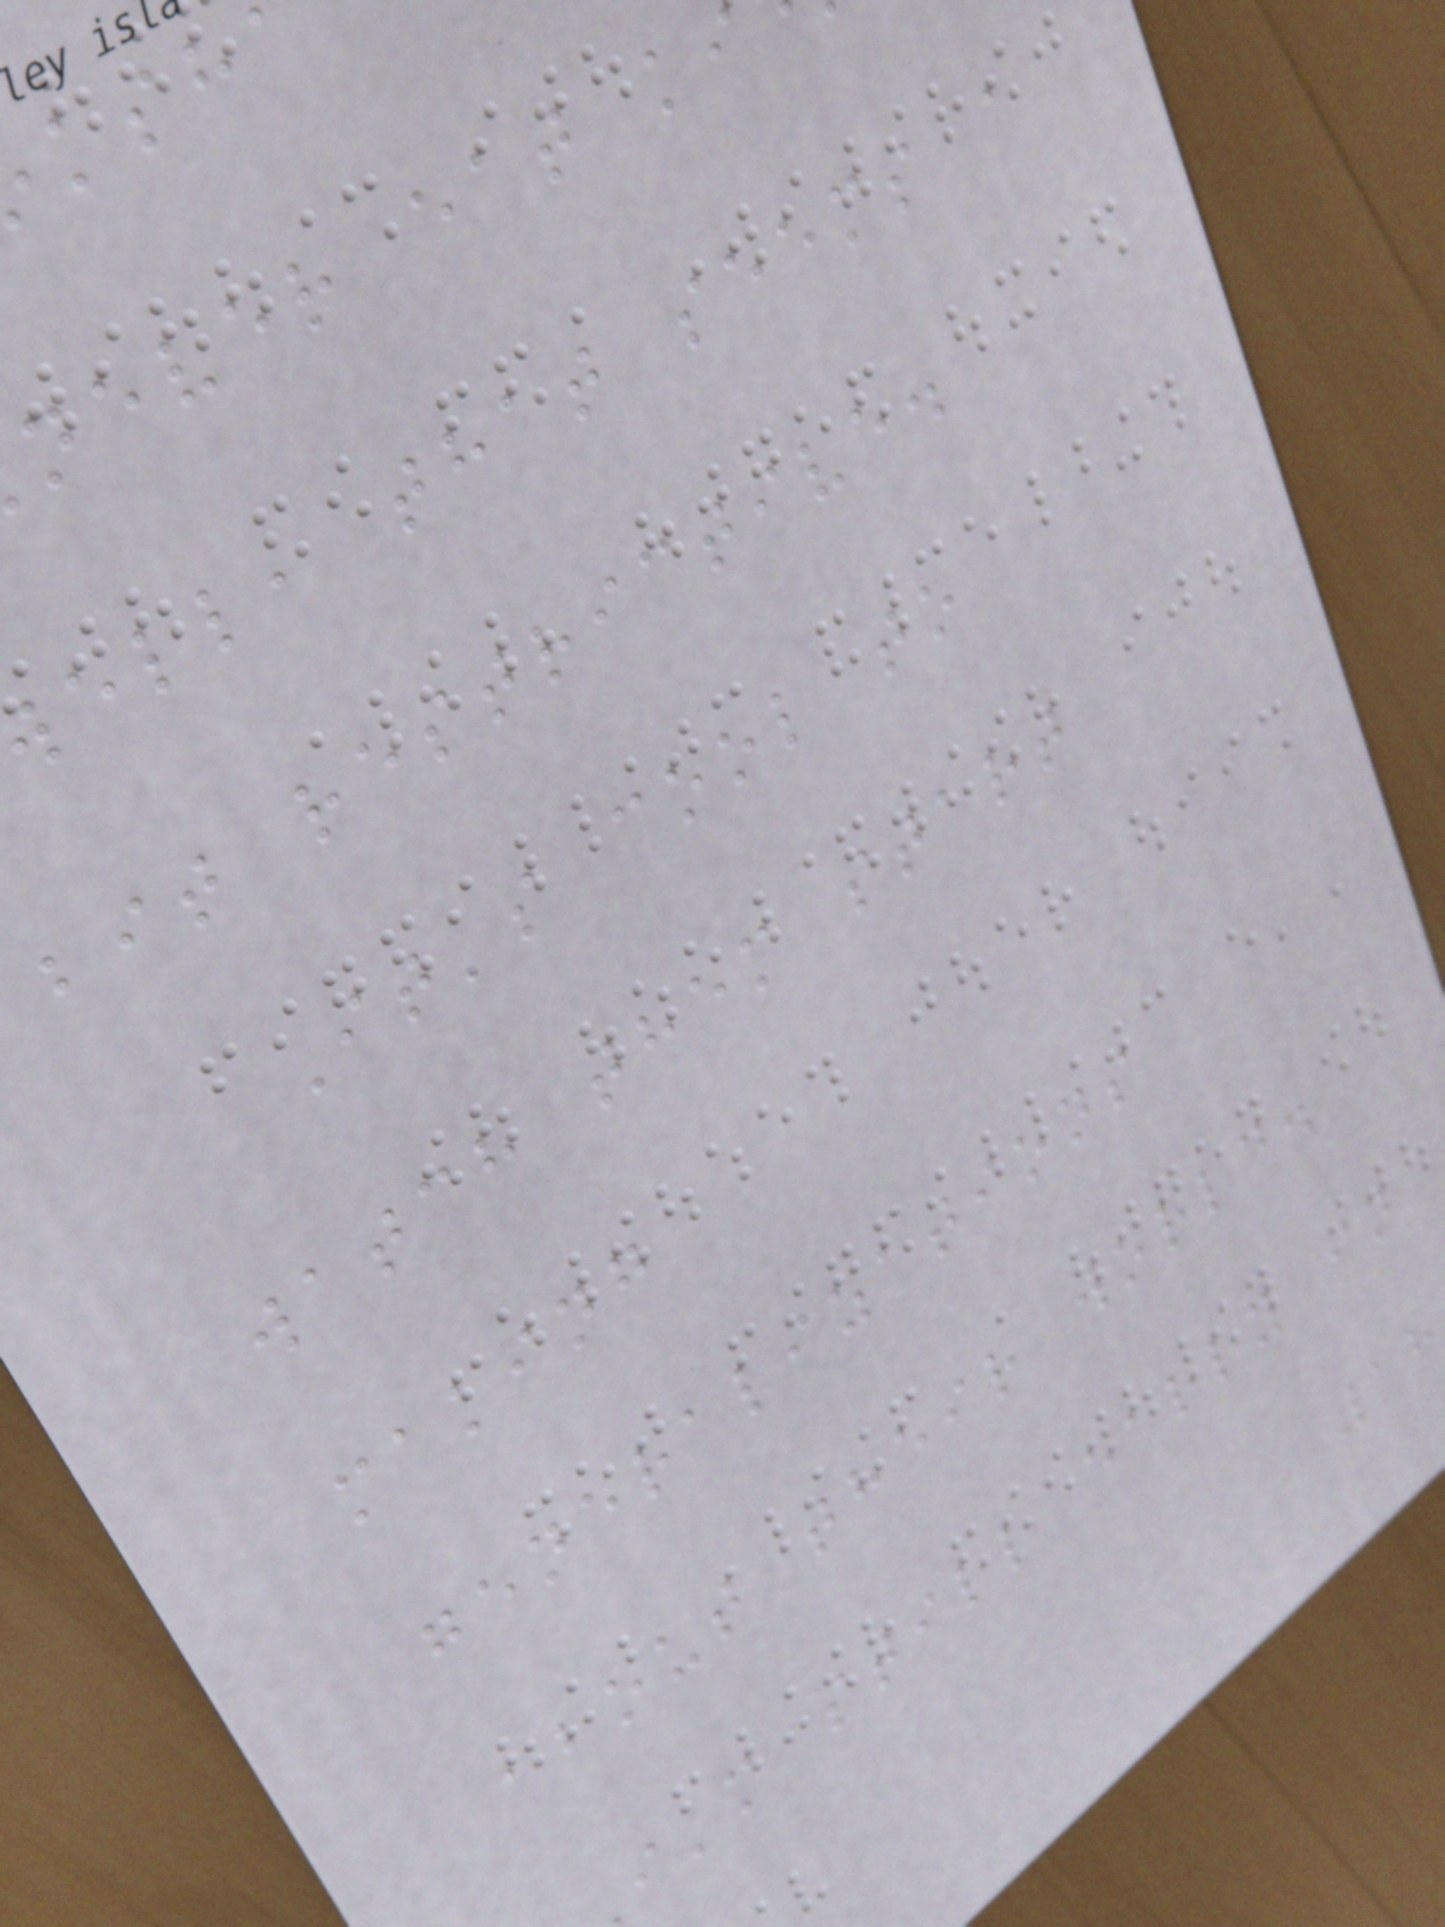never eat ki
ell, that seems a
bit restrictive.
It's cool to
watch them start
making
generalizations
about their world.
i'm still early in
